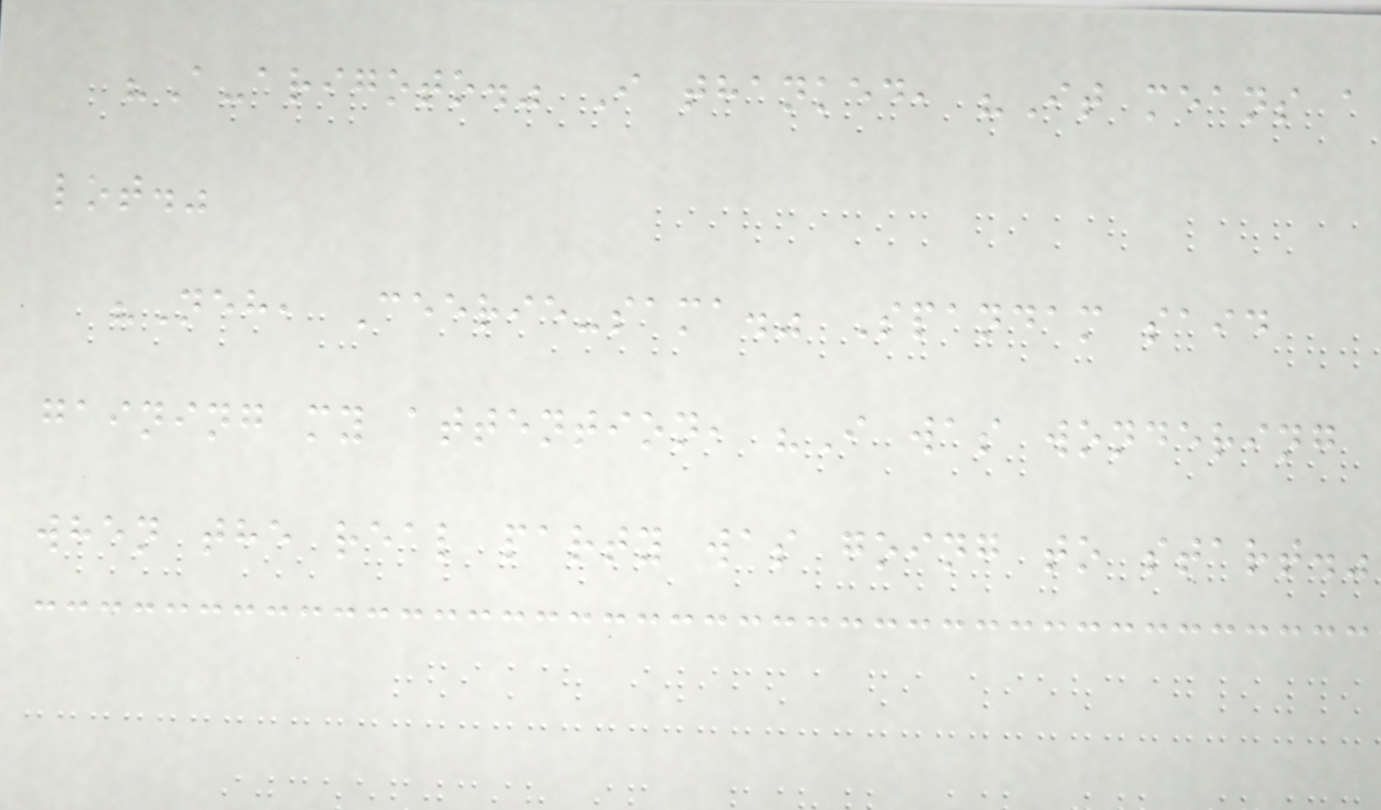"A-arigoto." I thanked, "It means a
lot."
"Neh, Ceerie-sama." Spandam said
gaining my attention, "I was wondering
when the real party was going to start."
